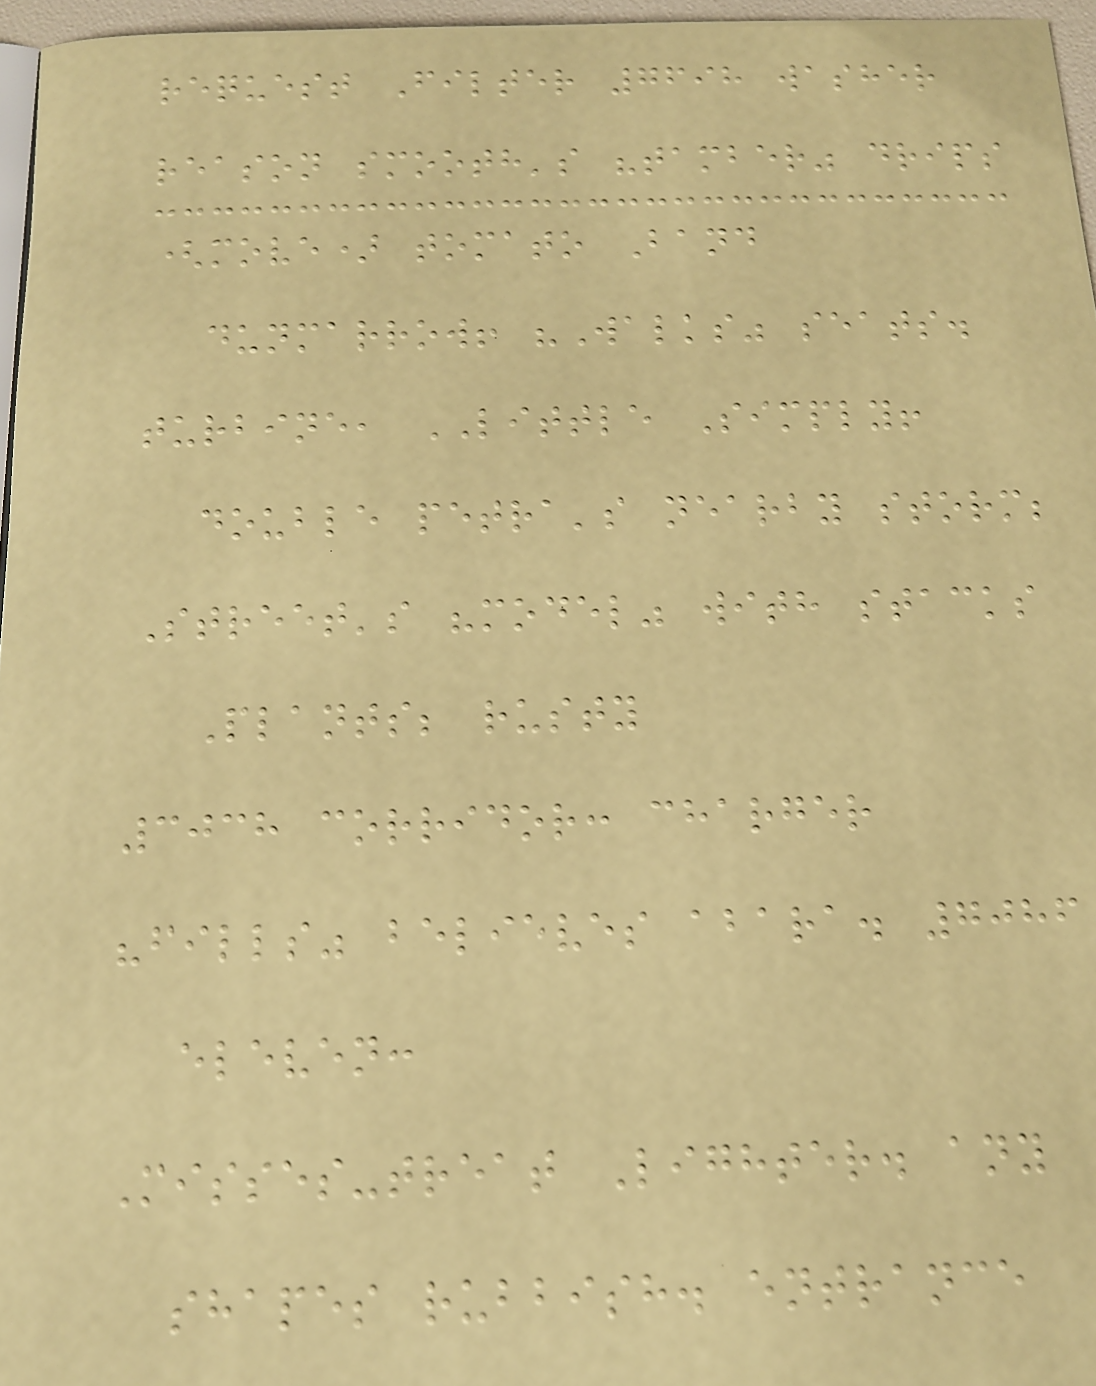request Filter 7698 washer
reason smooth's "tamber" drips
(move) tomato Band
dunmarrow! "Walks" seats.
turbine, LITTLE Simply!
double petra's nearby storm;
Street's "model" with stacks
Plants; rusty
3038 corridor: charger
"fills" believes abara. 7086
eleven:
Misses-treat Lighter. any
shapes rubbish. entrance
